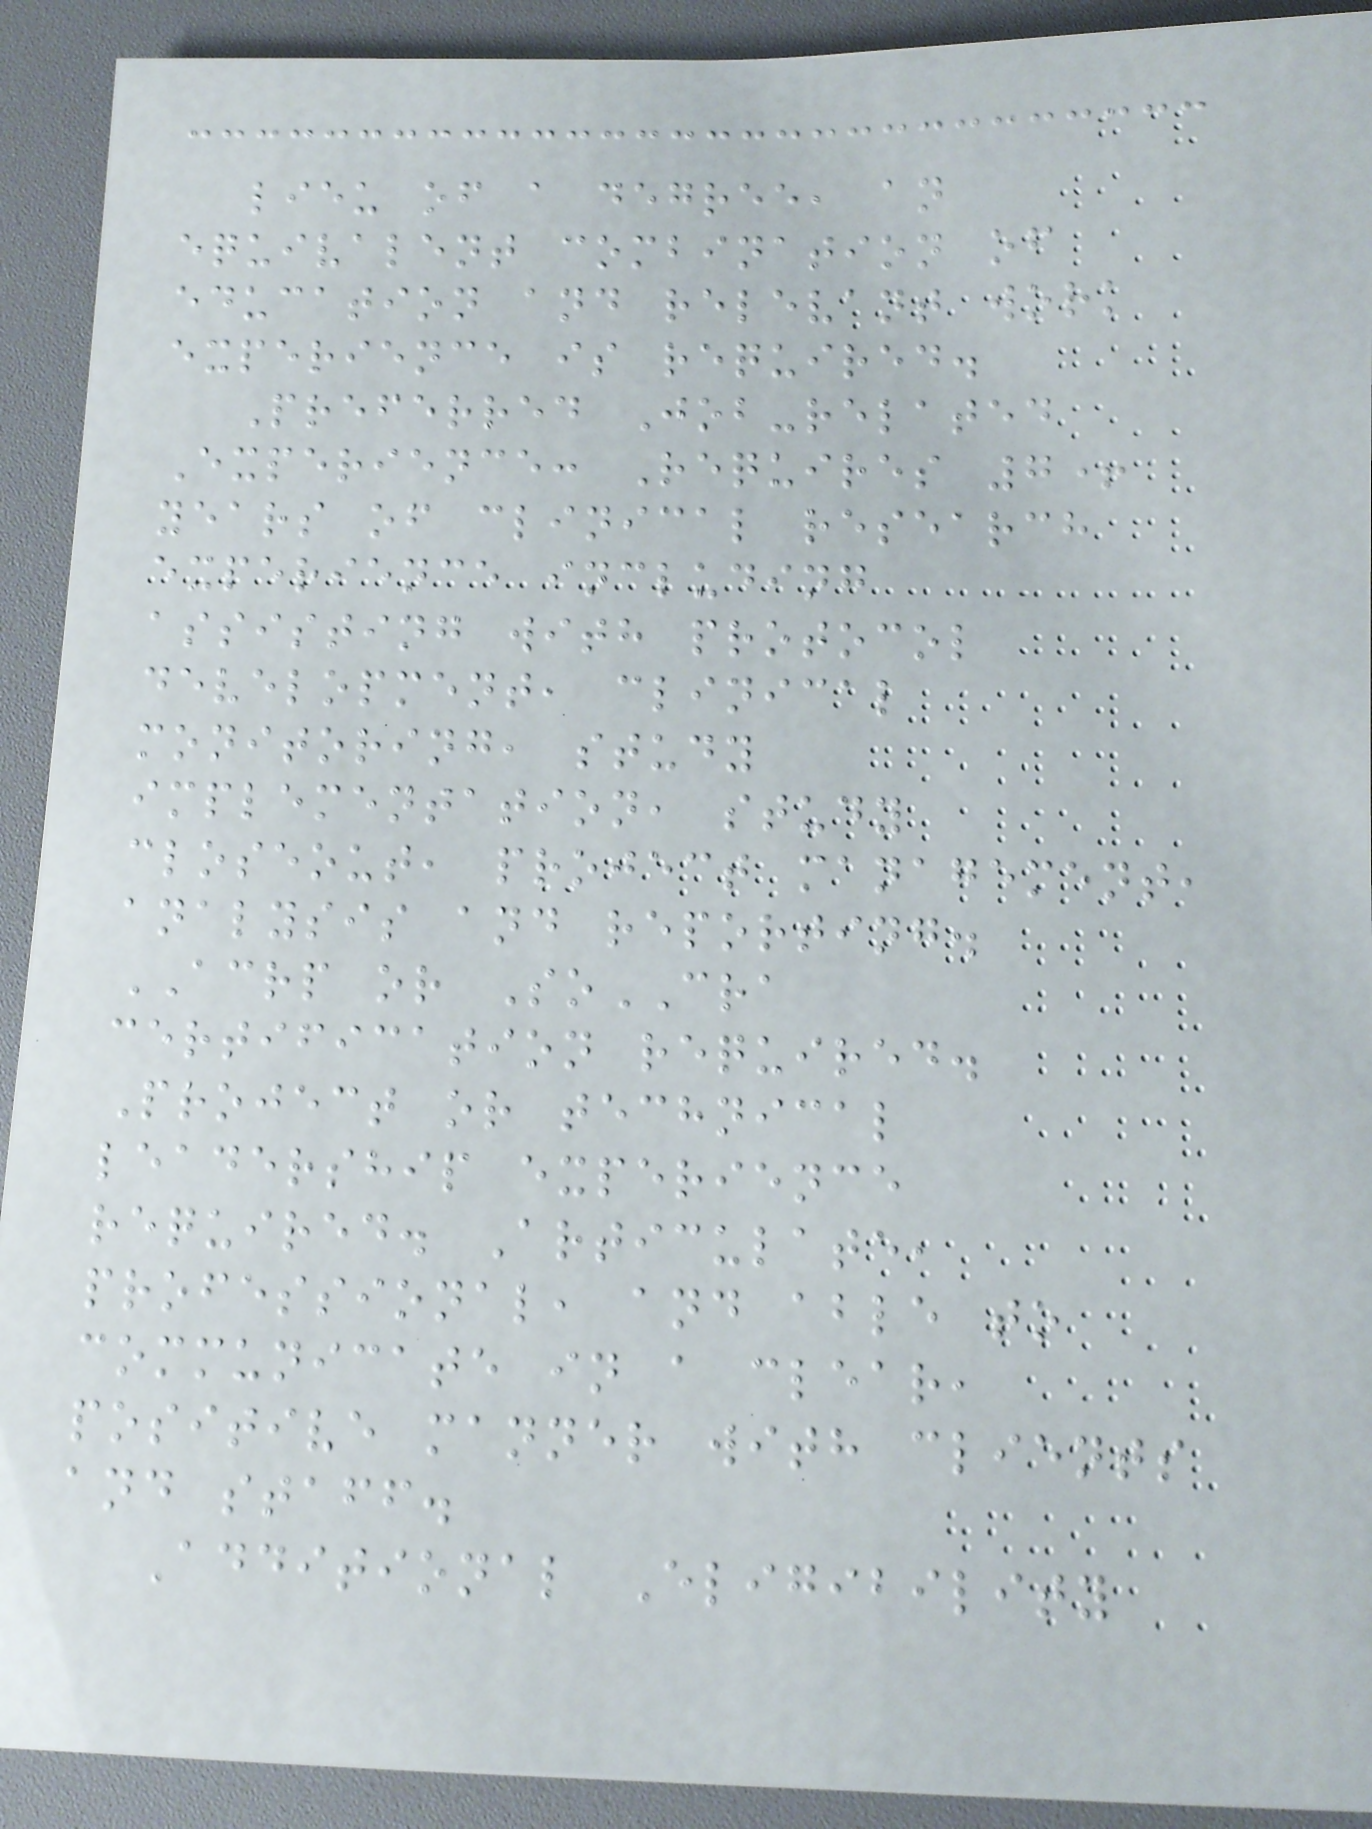lieu of a degree, an
equivalent combination of
education and relevant work
experience is required.
Preferred Job-related
Experience: Requires 7+
years of clinical research
experience including
assisting with protocol
development, clinical
monitoring, study
implementation, study
closeout, project management,
analysis and reporting.
ACRP or SoCRA
certification required.
Project or technical
leadership experience
required. Articulate,
professional, and able to
communicate in a clear,
positive manner with clients
and staff.
Additional Eligibility
